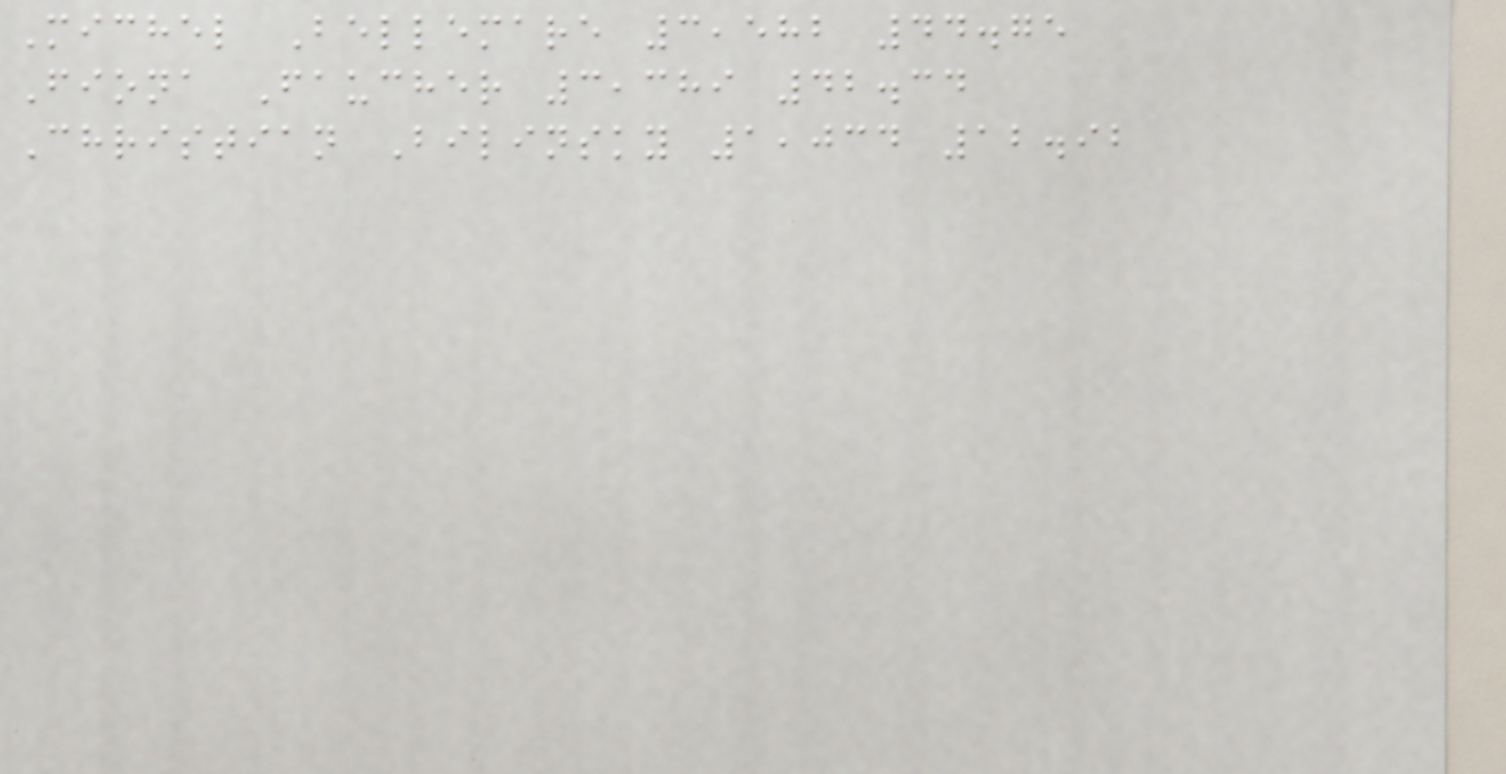Michel Bellemare 3,582 44.75
Fiona Faucher 3,389 42.34
Christian Bilinsky 1,034 12.92
